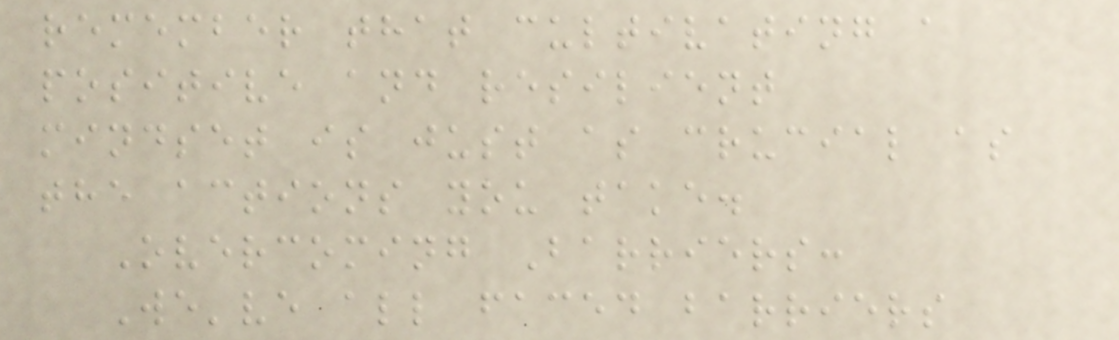remember that cultivating a
positive and resilient
mindset is just as crucial as
the actions you take.
Overcoming Barriers:
We've all faced barriers
